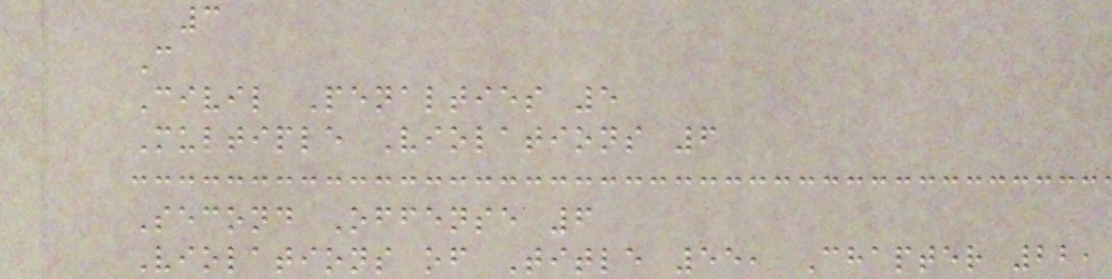3
C
Civil Penalties 5
Multiple Violations 6
Second Offense 6
Violations of Title 55, Chapter 22,
